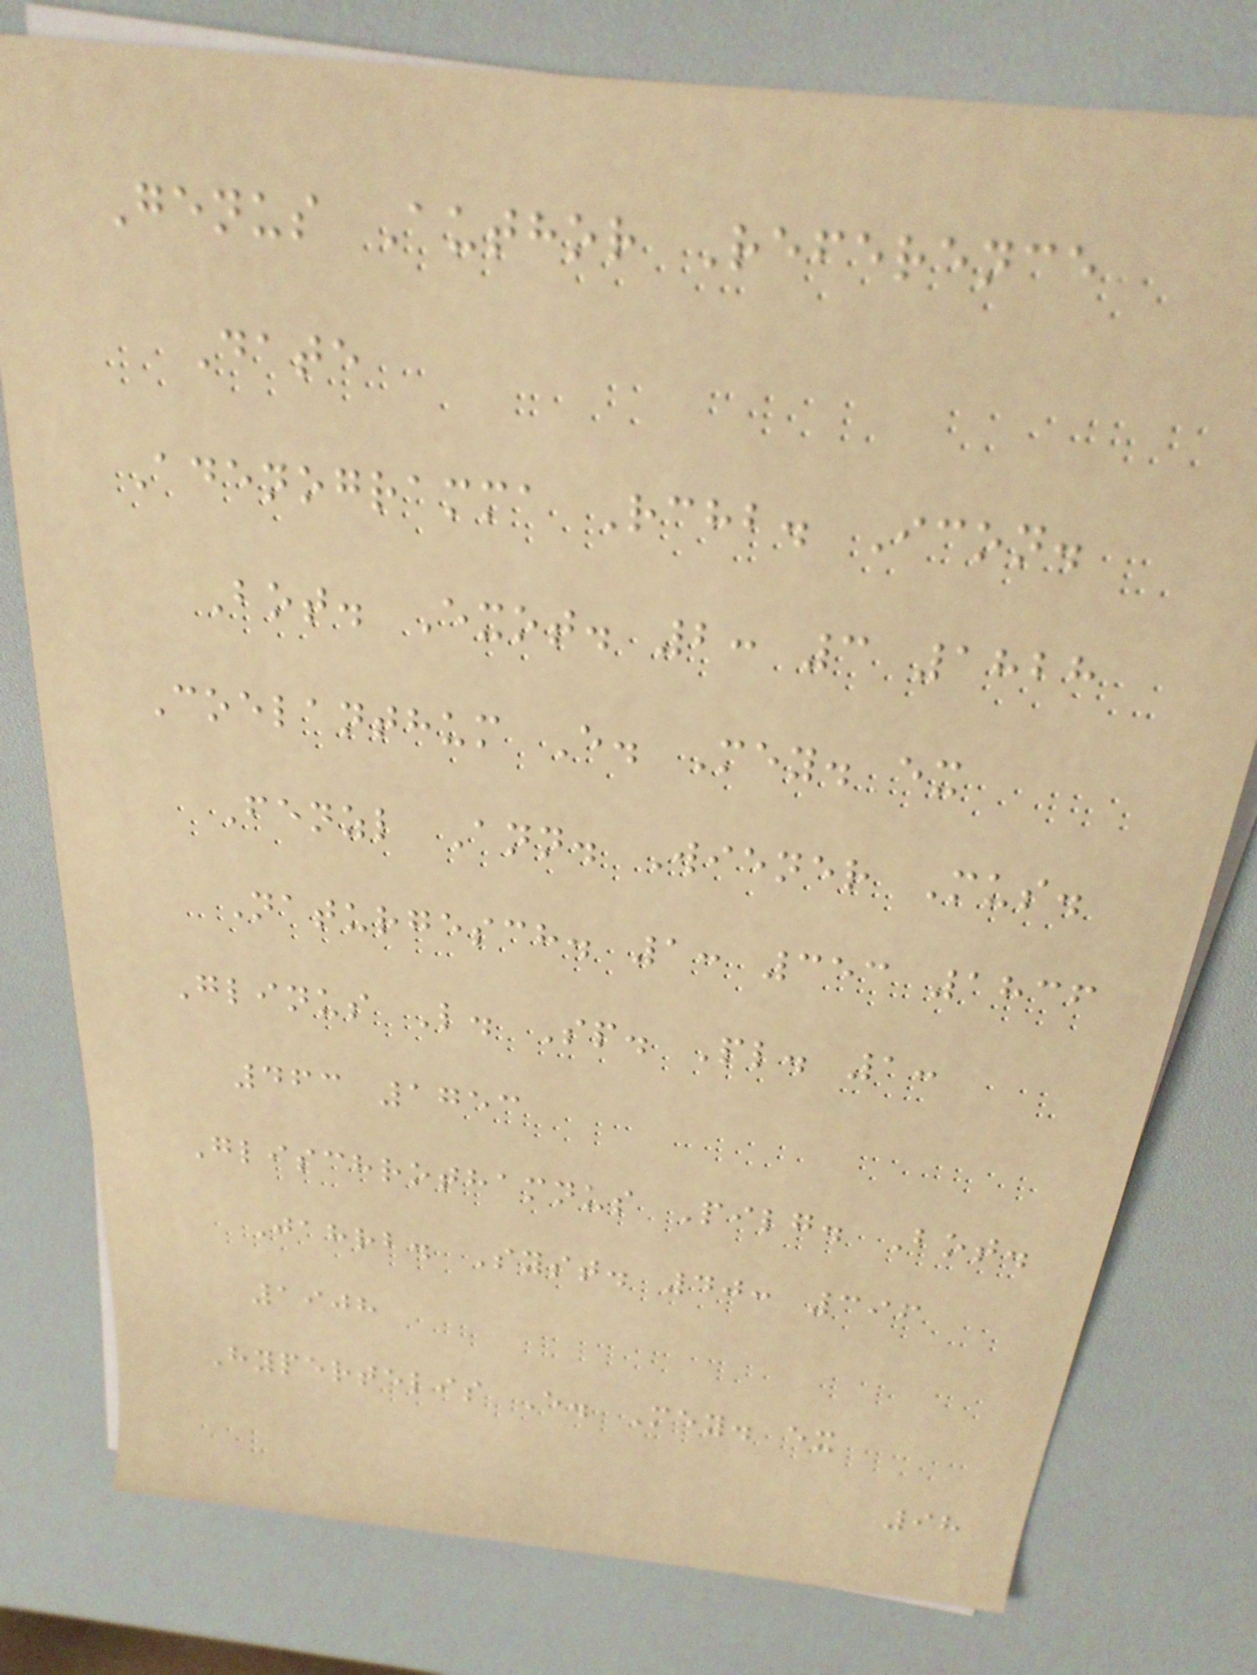Genus Author Reference
Date
Adenogramma Rchb. Icon.
Bot. Exot. 2: 3 1828
Coelanthum E. Mey. ex
Fenzl Ann. Wiener Mus.
Naturgesch. 1: 353 1836
Glinus L. Sp. Pl. 1:
463 1753
Glischrothamnus Pilg. Bot.
Jahrb. Syst. 40: 396
1908
Hypertelis E. Mey. ex
98
